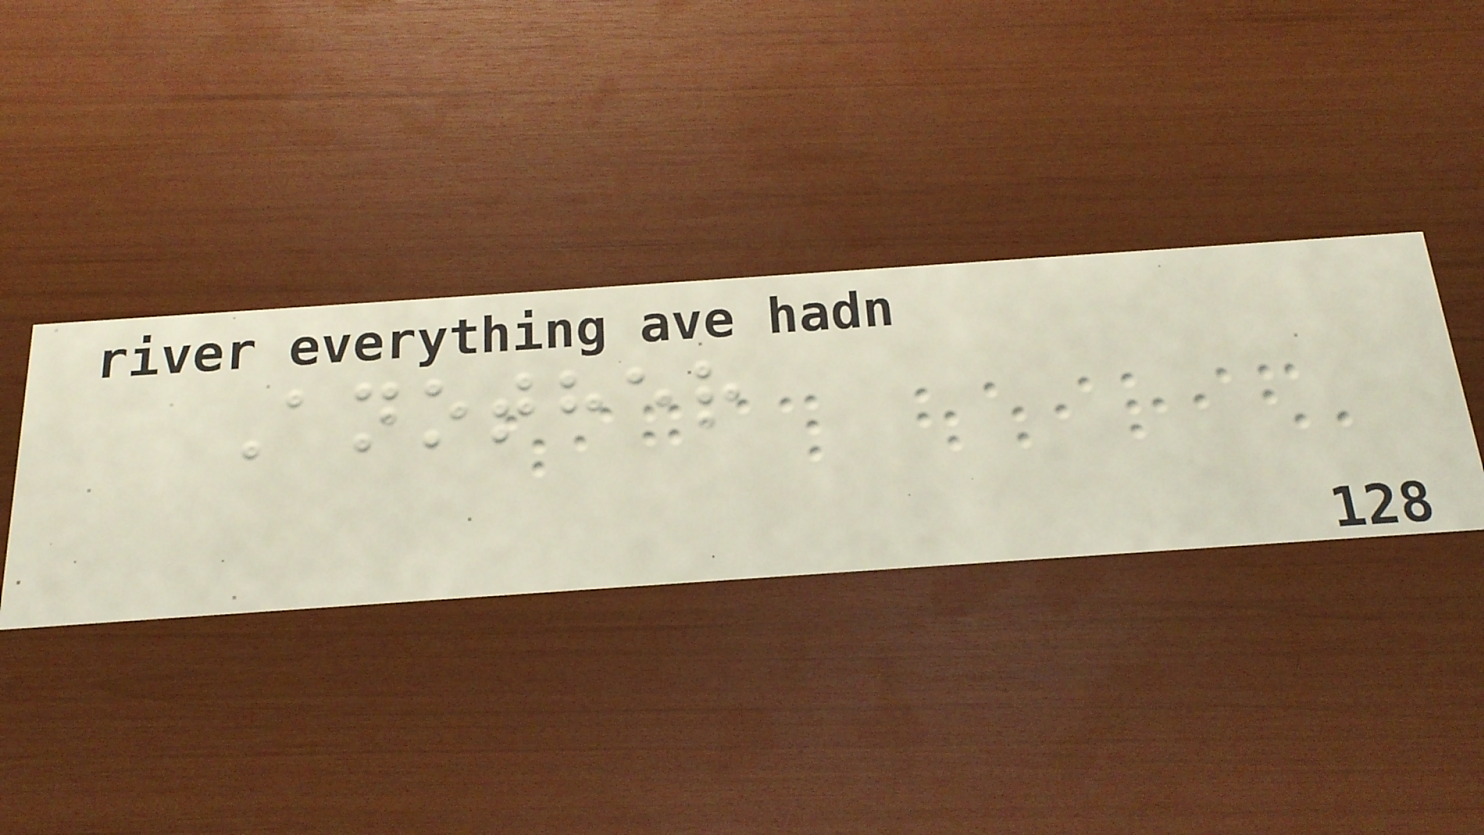Another
